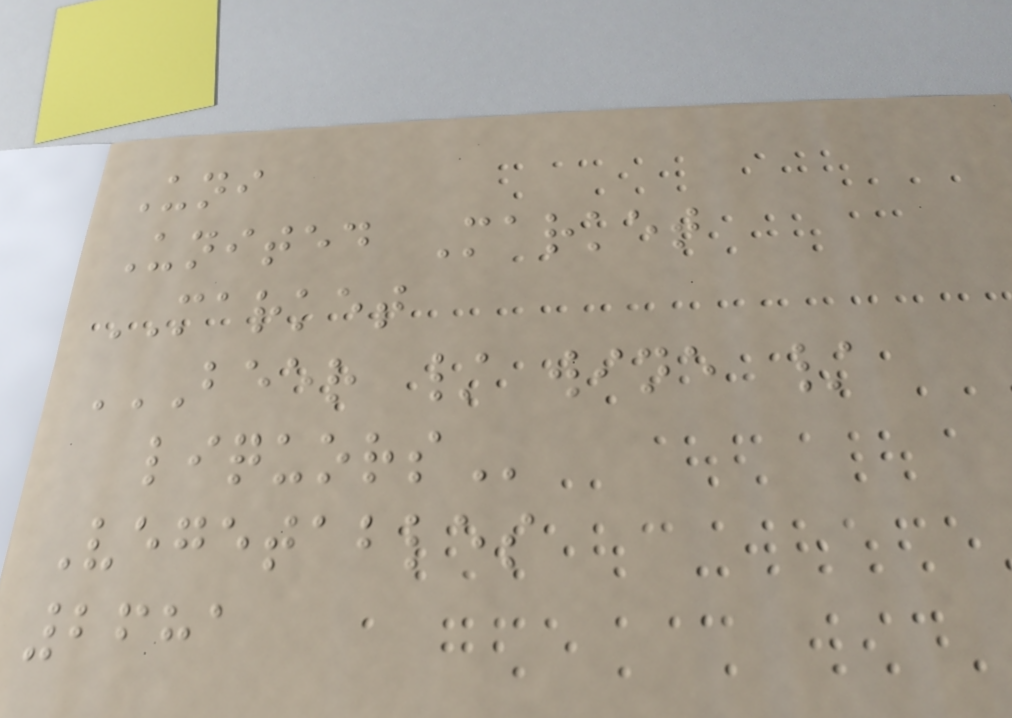Uni
United Market
MARKET
BEER / WINE /
LIQUORS
Vegetables
2681
